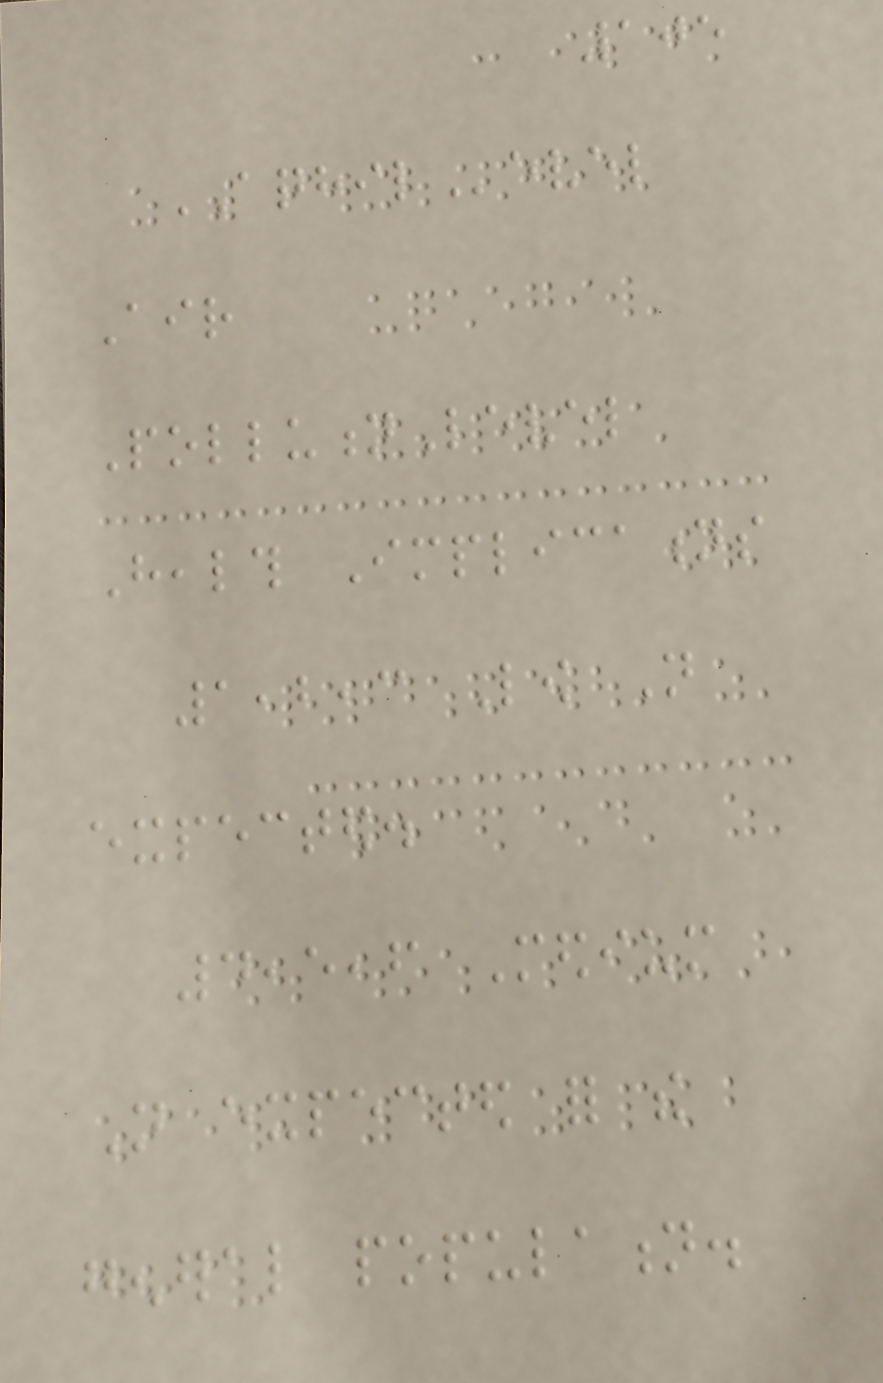105
AQHILevel
Air
PollutionLevel
Health Implications
1,2,3 Low Not
expected.
4,5,6 Medium
Not expected for the
general population.
